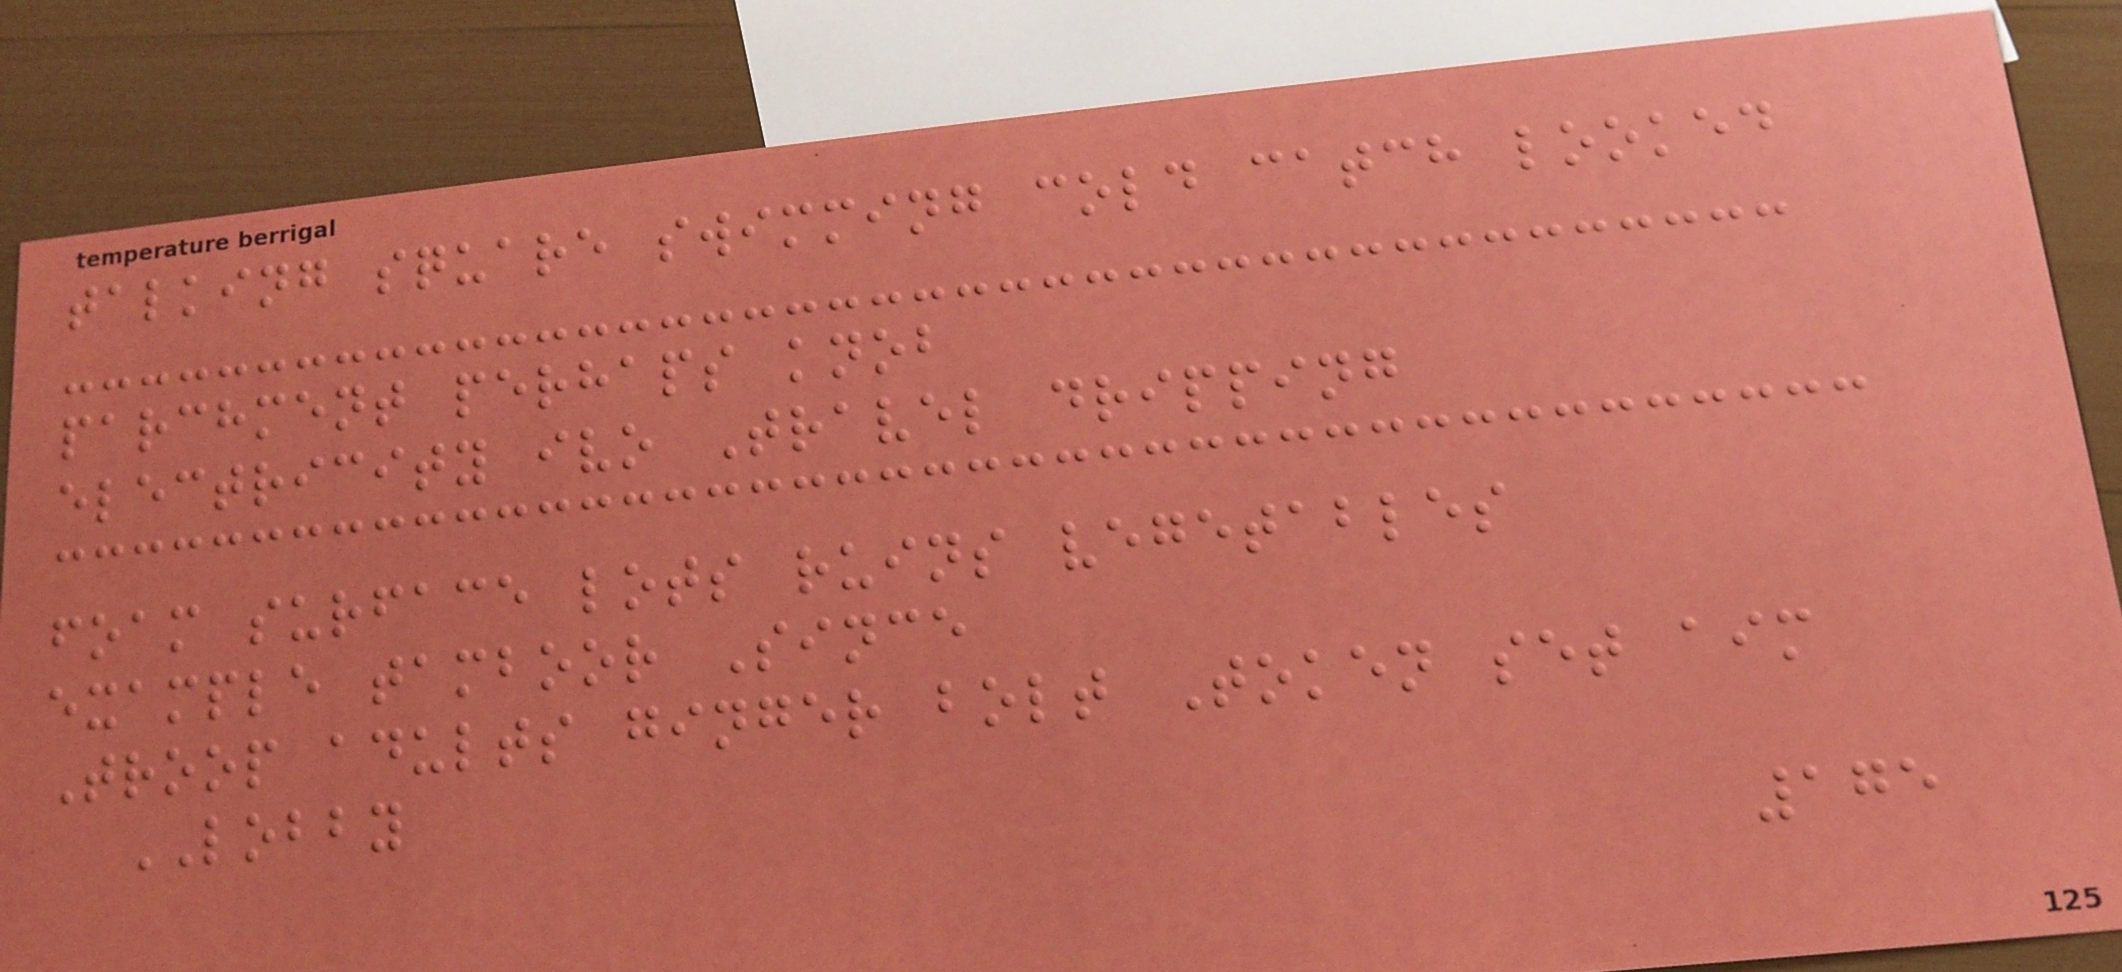talking square swimming cold catch looked
parchment perhaps knob
electricity ivo Travel dripping
foam surface lots ruins vegetables
example tamboor Since
Troop adults ginger bolt Token set aim
LOBBY
175
